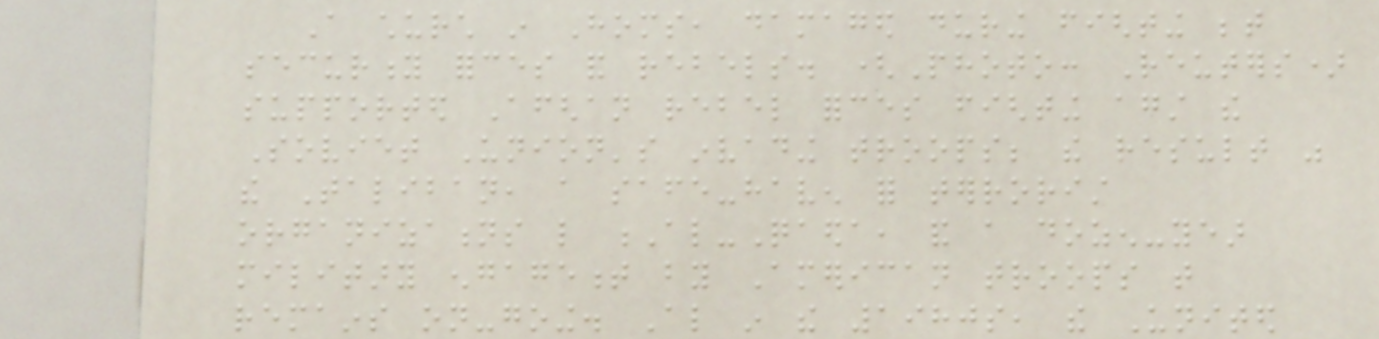A church in Homs, damaged during fighting between
security forces and rebels. (Photo: Reuters)
supported Afghan rebel forces fighting against the
Soviet Union's invading troops; the result was
the Taliban, a safe-haven for terrorist
organizations like Al-Qaeda, and a dozen-year
military engagement by American troops that
remains on-going. Also in the 1980s, the United
